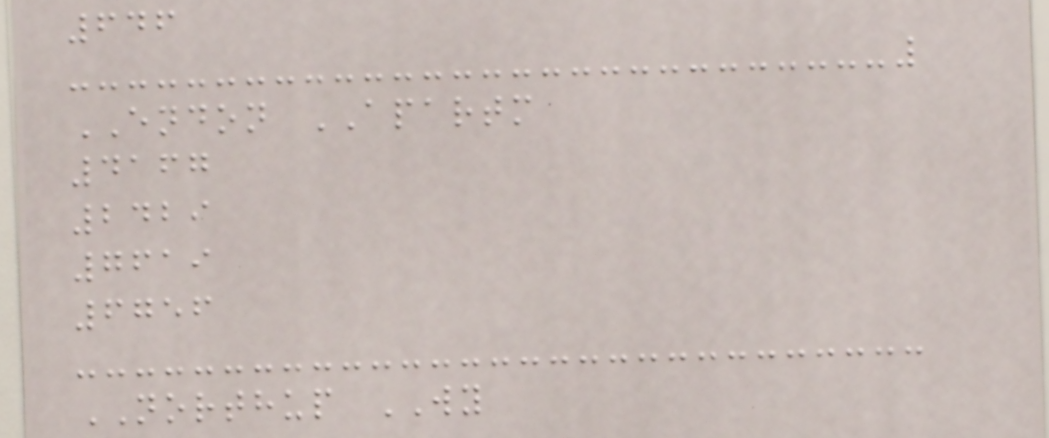646
ENDON APARTM
4167
2429
7619
6756
NORTHUP WY
